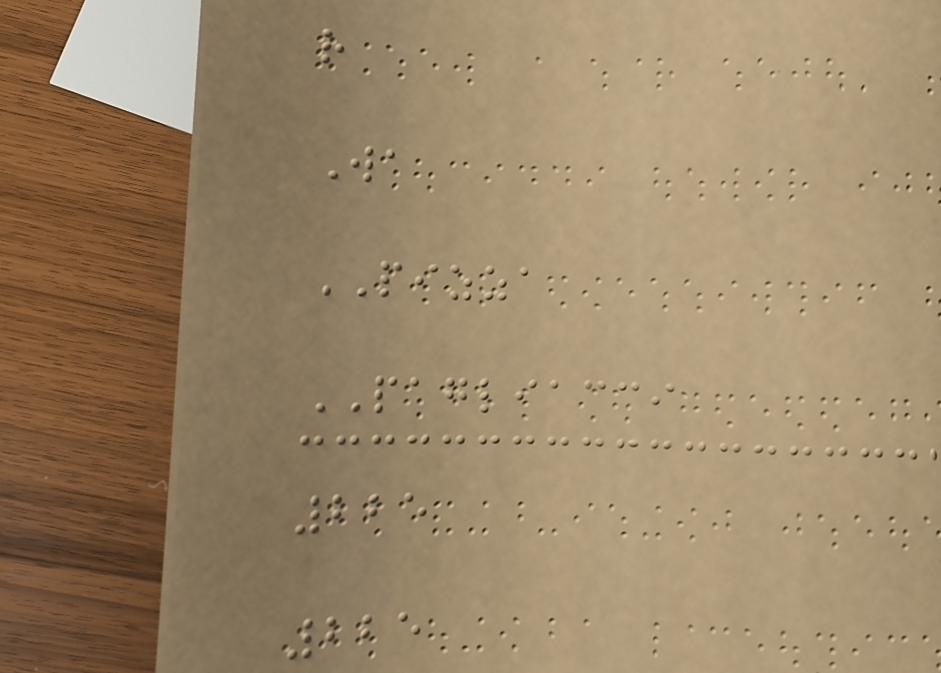r
Wa
PIZZA
PAGLIACCI
225
225
